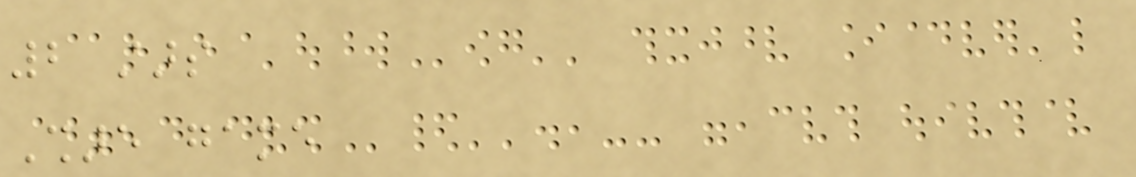2 stars
Share game
